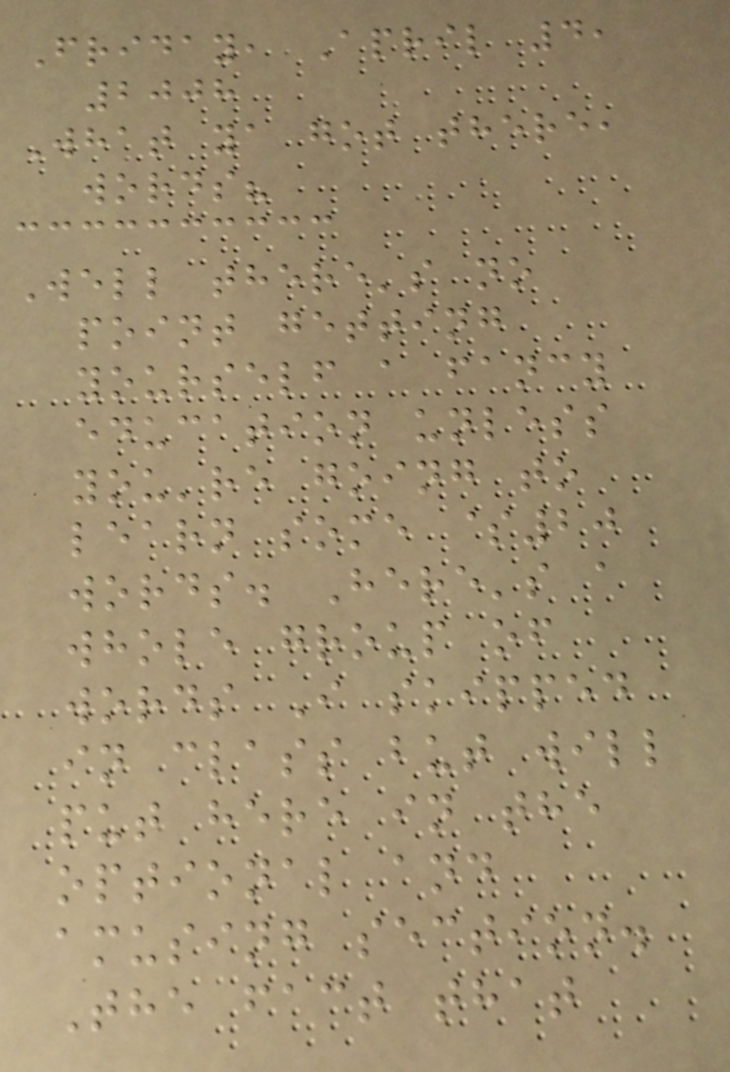Friday, April 4,
2008
What ya got there,
words?
Well there's no
point getting
yourself a fancy
education unless
you're going to
learn some $20
words. Here's a
whole group of
words I skipped
in class but will
put here in the
optional and
amusing section.
The fact that
